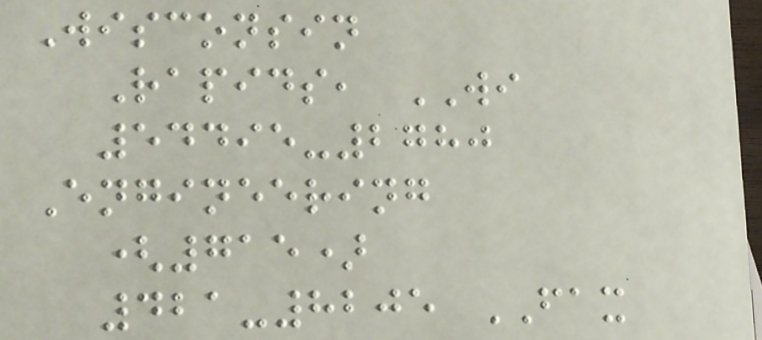Wisconsin
Rapids, WI
54495-2780
Engineering
(715)
421-8205 FAX
